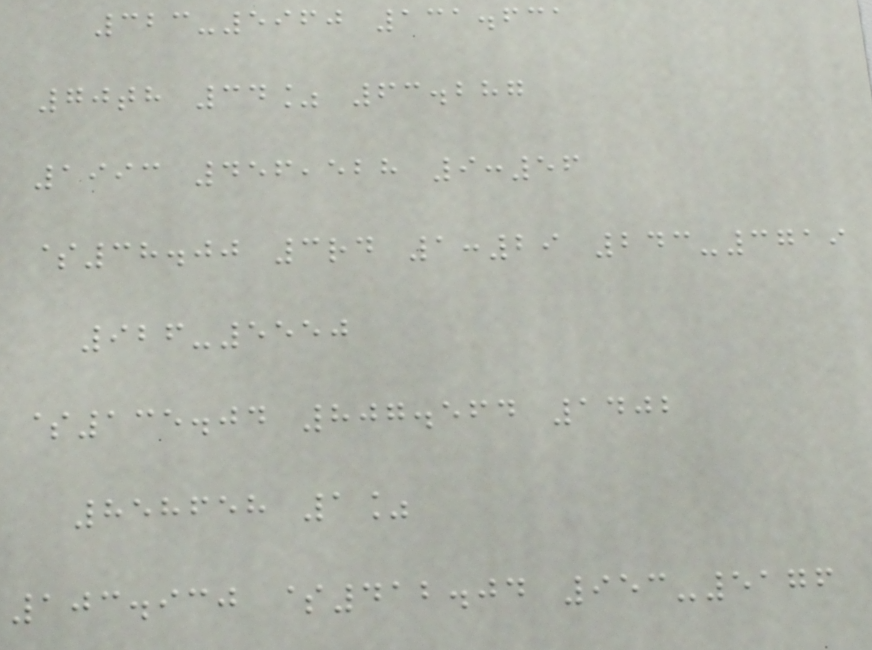323-5960 131.631
70th 34% 63.287
1993 456,528 9:56
$38.00 3rd 1:29 243-3719
926-5550
$135.04 807.564 1402
858658 1%
103.930 $412.04 953-5176
